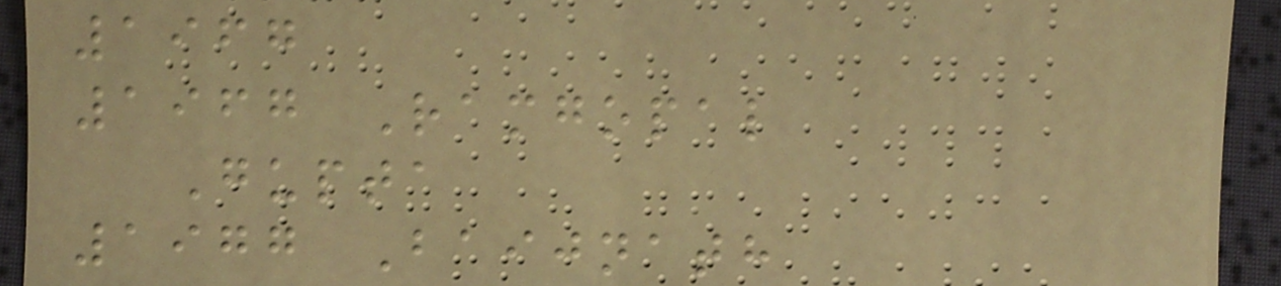1967
1967 Ramgopal
Gupta
1977 Baijnath
